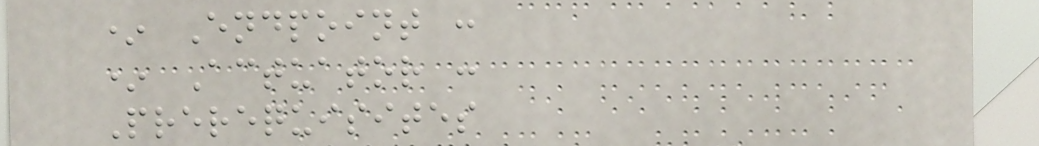* Endpoint :
* Actuator :
Prerequisites
